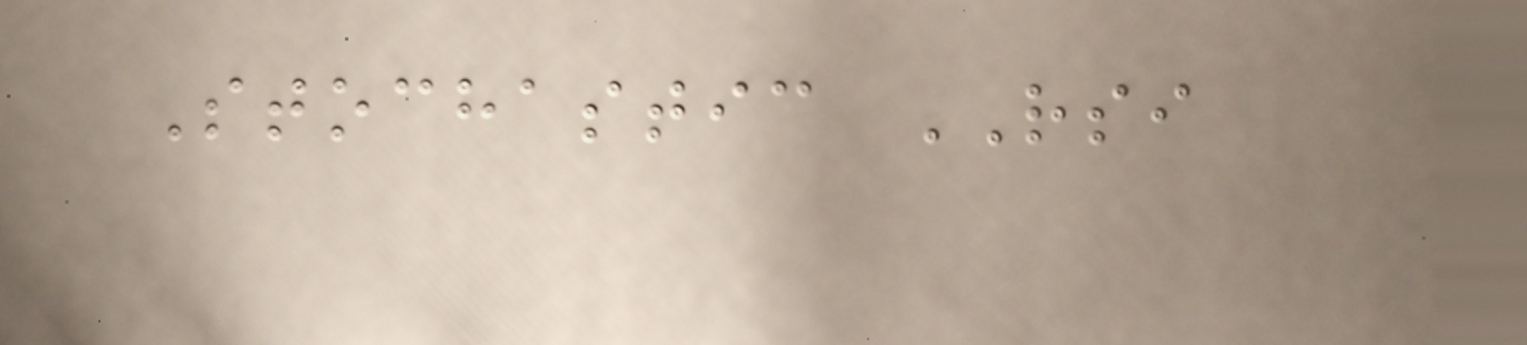Stochastic RSI
